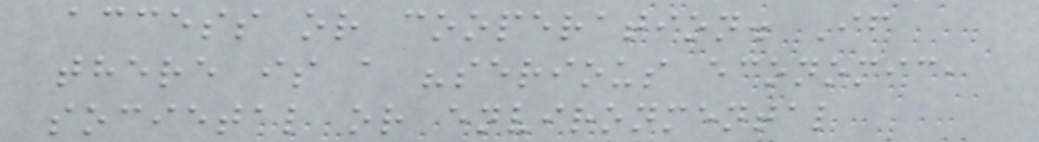access or cooperation. If
there is a "serious economic,
societal or environmental
